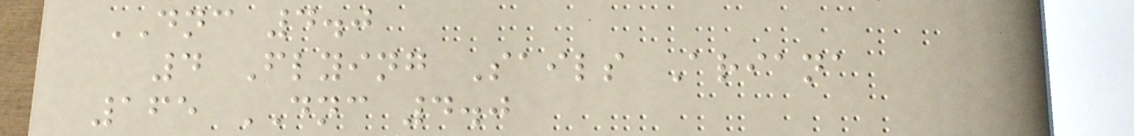DNC 4.0
4 Flying Sails Ariana
165 DNC 4.0
